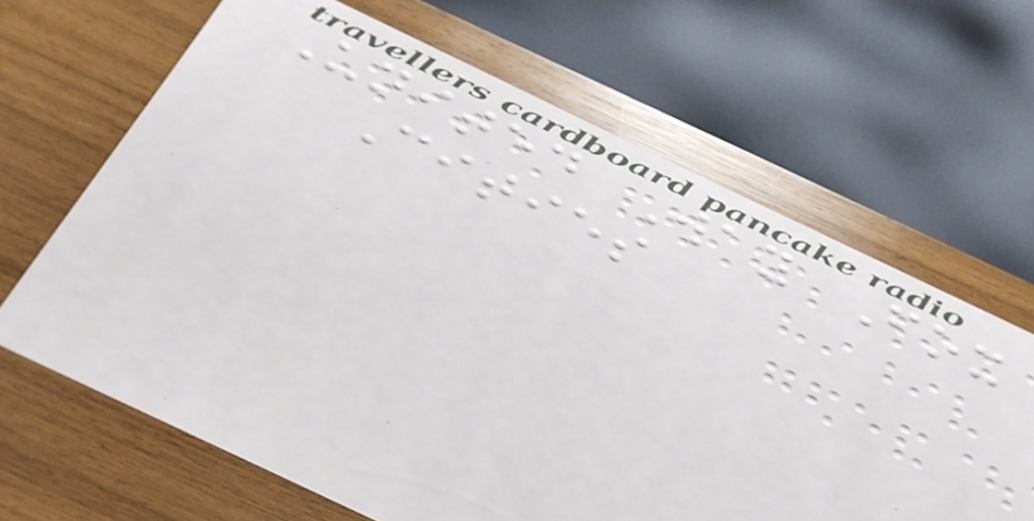United Way Fox
Cities
